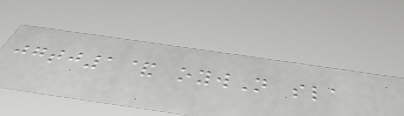jgtj1& oywN sla
